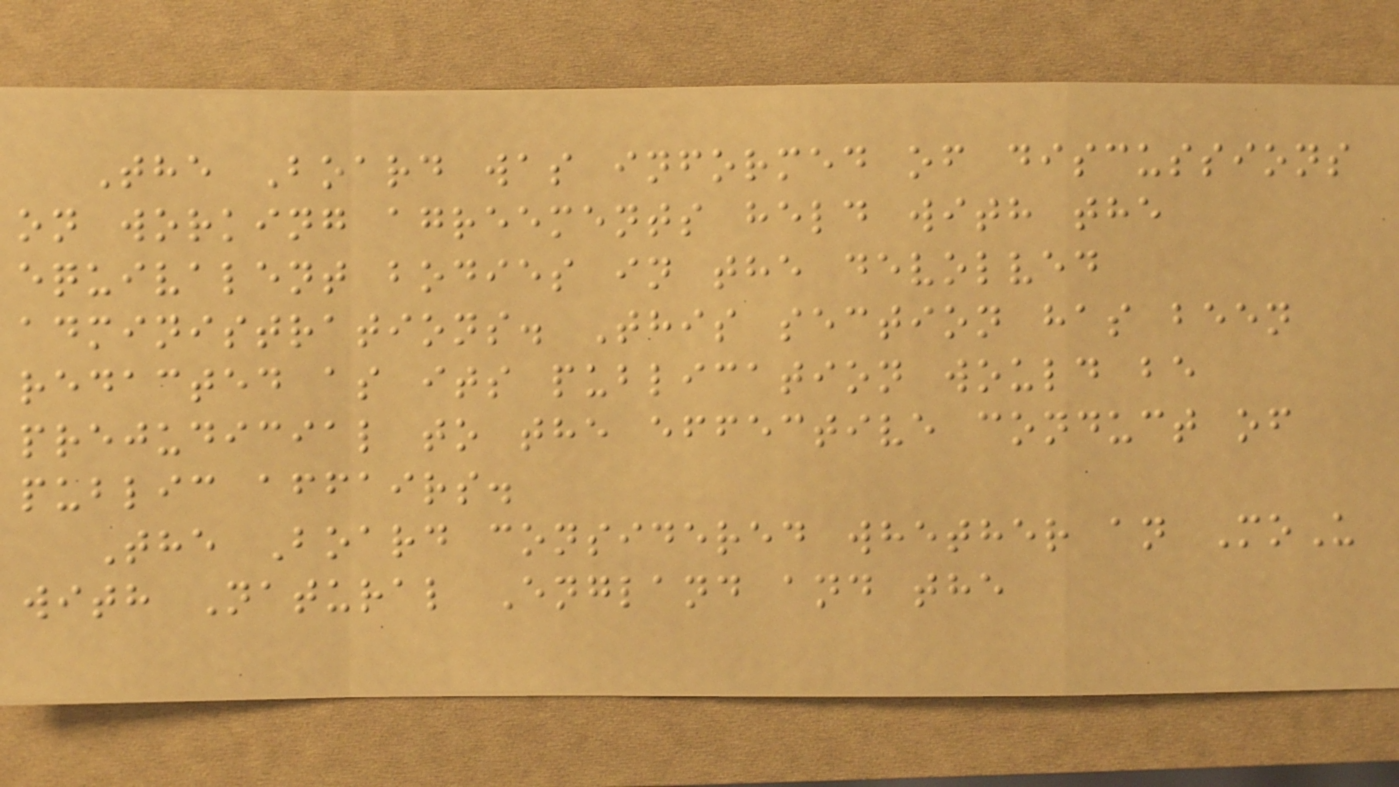The Board was informed of discussions
on working agreements held with the
equivalent bodies in the devolved
administrations. This section has been
redacted as its publication would be
prejudicial to the effective conduct of
public affairs.
The Board considered whether an MoU
with Natural England and the
